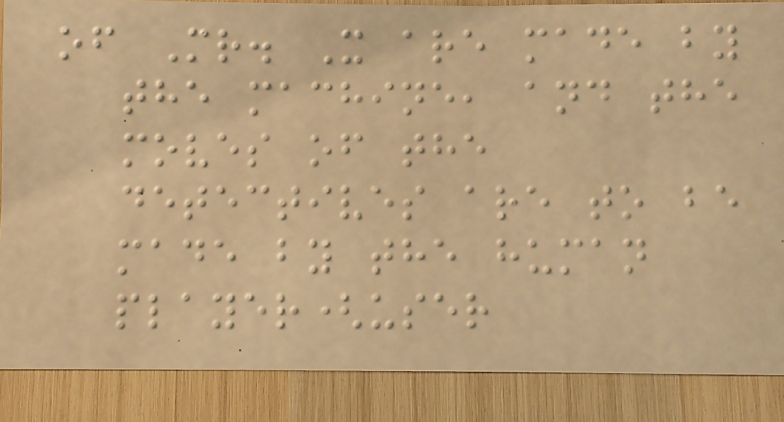of Mr. X are made by
the machine, and the
moves of the
detectives are to be
made by the human
player(user
